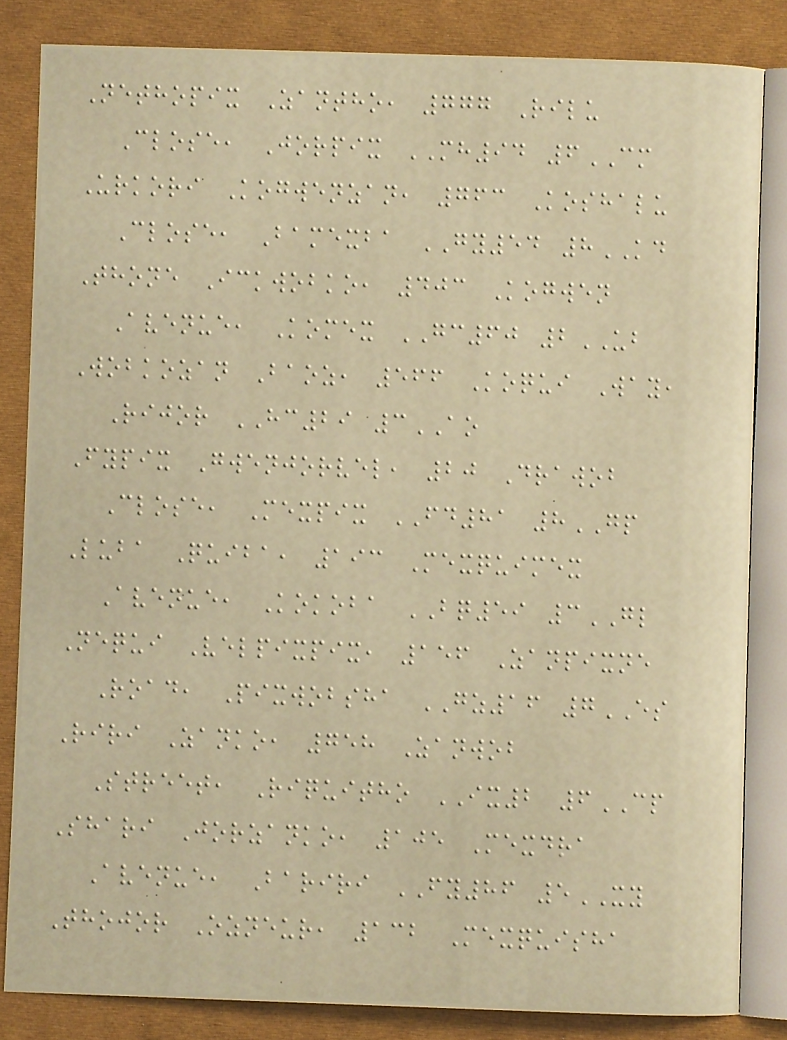Nethopix Zantho, 777 Rilu
Close, Jorpix MH94 6CM
Urkori Kogwenzan, 763 Koshalu
Close, Bamexba GY54 8KD
Thone Ickwobko, 403 Kogwen
Avenue, Komex GC60 2UB
Wobkozan Baoz, 566 Koqui Way,
Rijor HC29 3AO
Fypix Gwenjorvel, 20 Drawob
Close, Mexpix FD81 8GP
Luba Quiba, 193 Mexquimex
Avenue, Kokoba BQ59 3GL
Nequi Velpixpix, 156 Zanpixne
Road, Pixwobsha GZ16 7ES
Riri Zanko, 758 Zanwob
Street, Riquitho IX2 6CP
Shari Jorzanko, 105 Mexdra
Avenue, Bariri FY86 5XY
Thojor Ozneur, 132 Mexquisha
